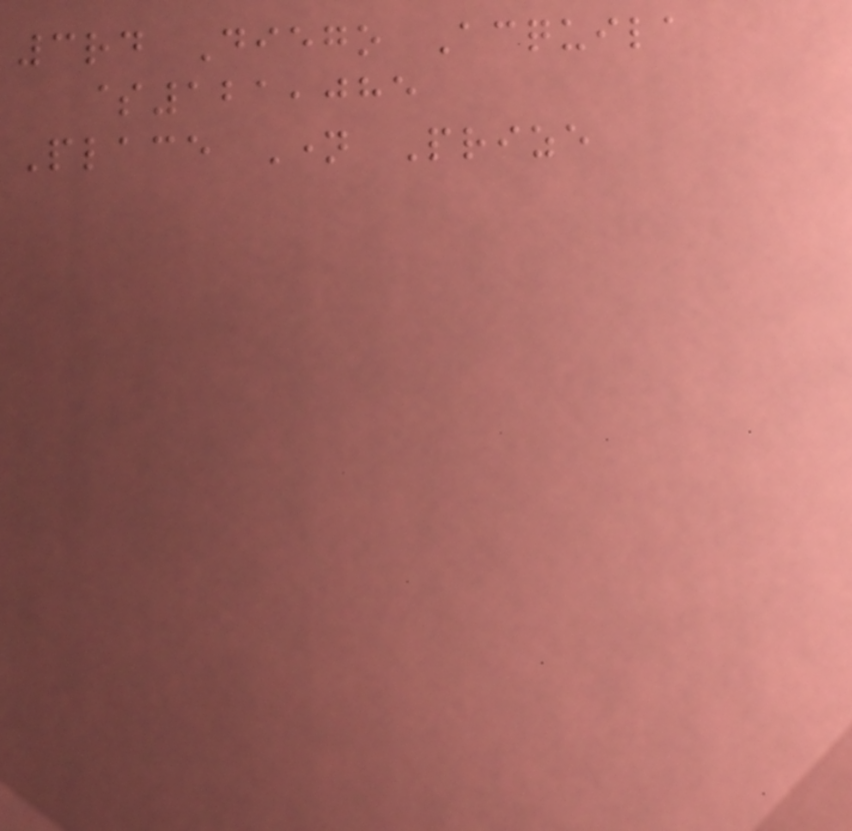3rd Diego Acquila
$121,085
Place Name Prize
